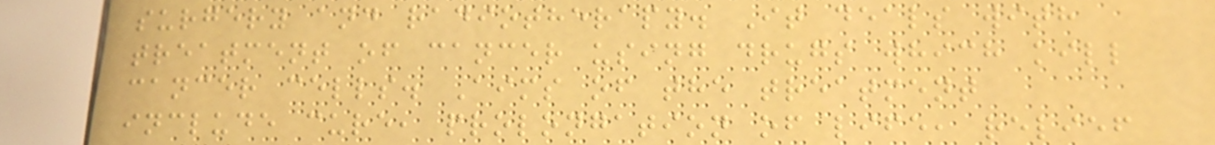surgery and radiotherapy. It deals with
treatment of cancer using drugs which kill
cancer cells. Aims of the treatment
include cure, prolongation of life, relief
